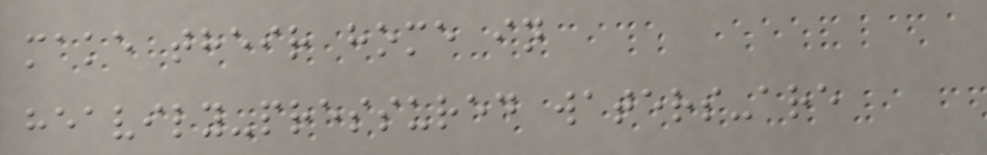make their home in
heavily-pressured waters-are
